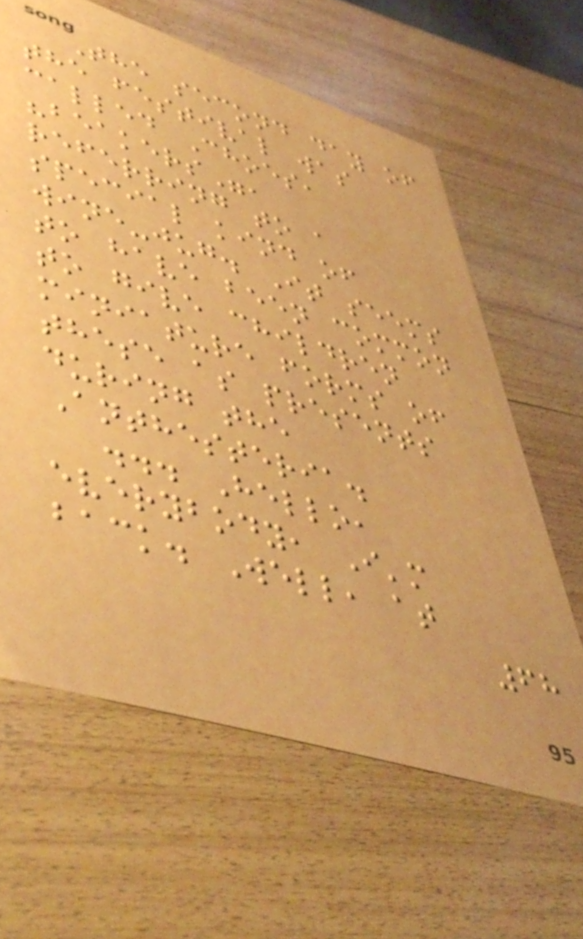The second day of
the festival was
called Choes,
"beakers",
referring to a
special kind of
wine-jug. It seems
to have been common
to give children
miniature forms of
these as presents
during the
Anthesteria.
... Hello,
everybody, I'm
back. Well, at
68
